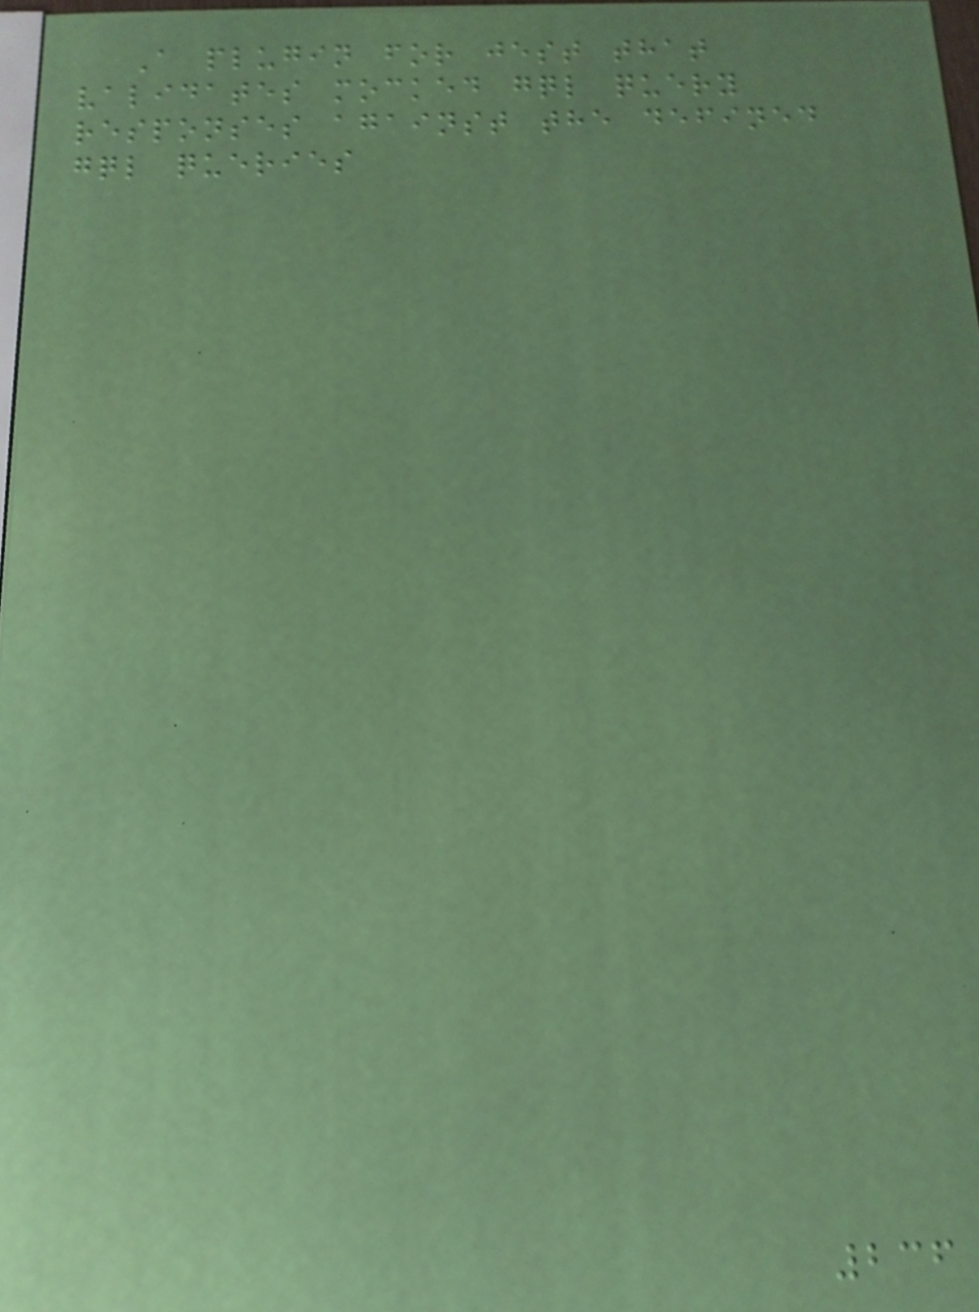A plugin for jest that
validates mocked gql query
responses against the defined
gql queries
236
